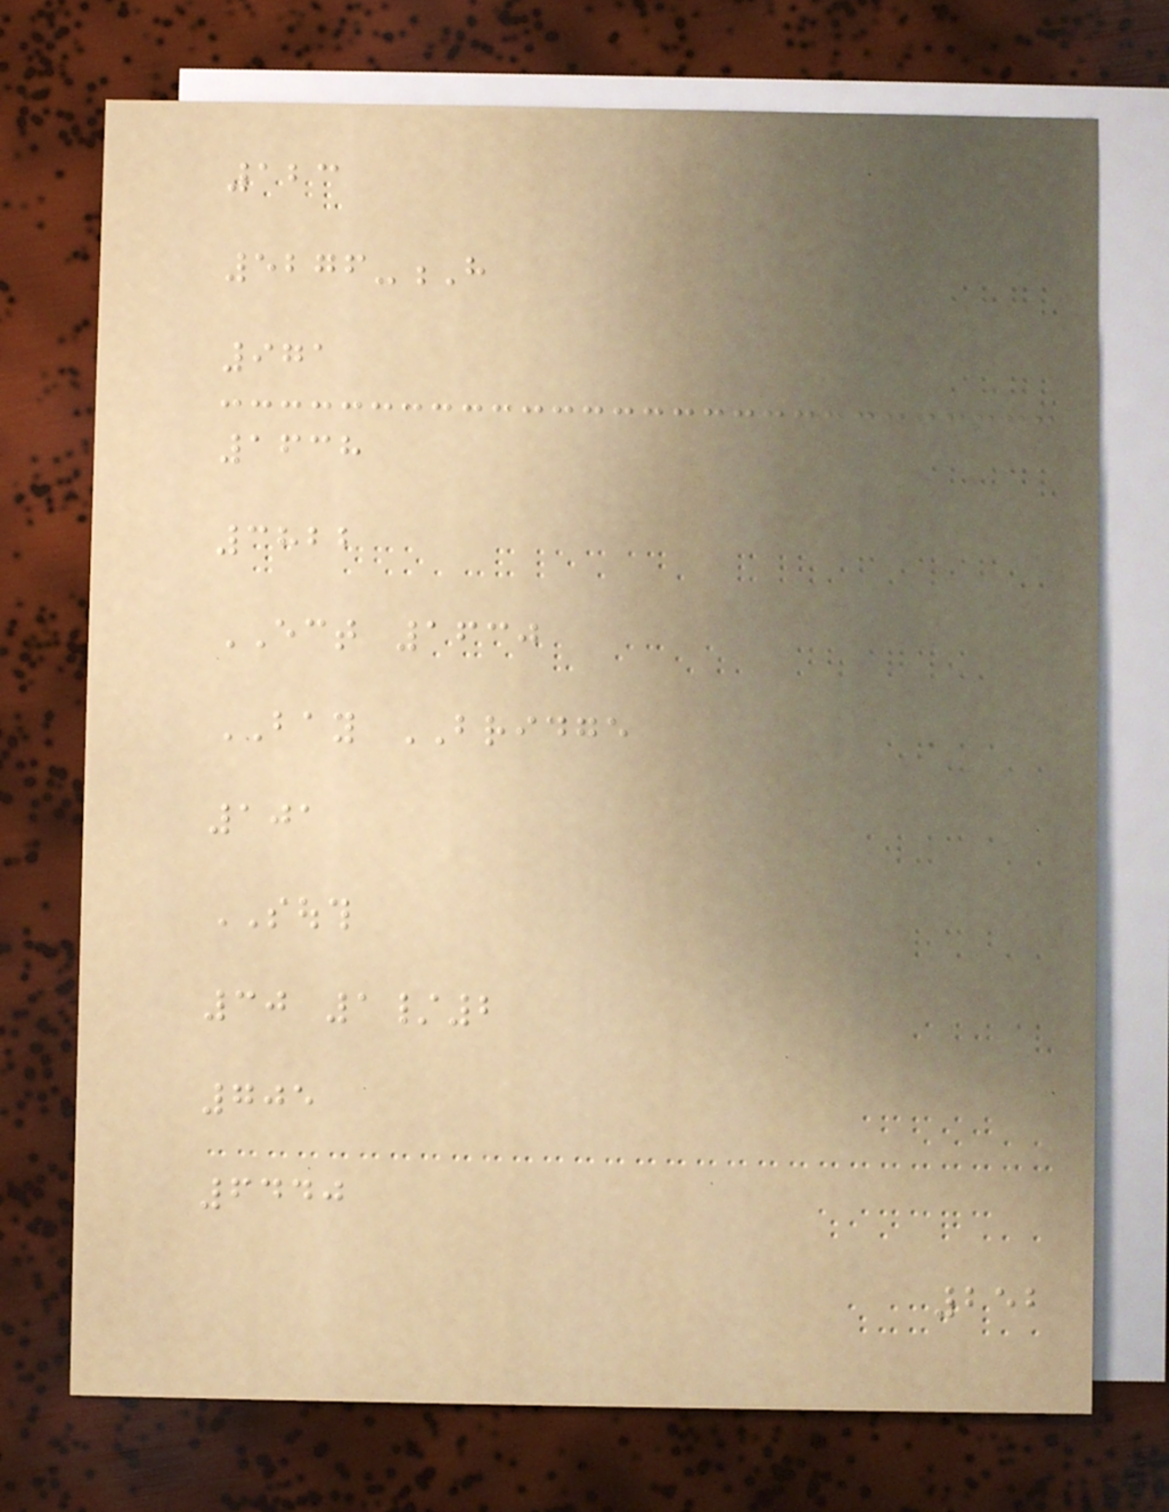123
5276-H
971
1638
3822
ECT 1630
BAY BRIDGE
101
SOUTH
30 1/2
705
6440
252
